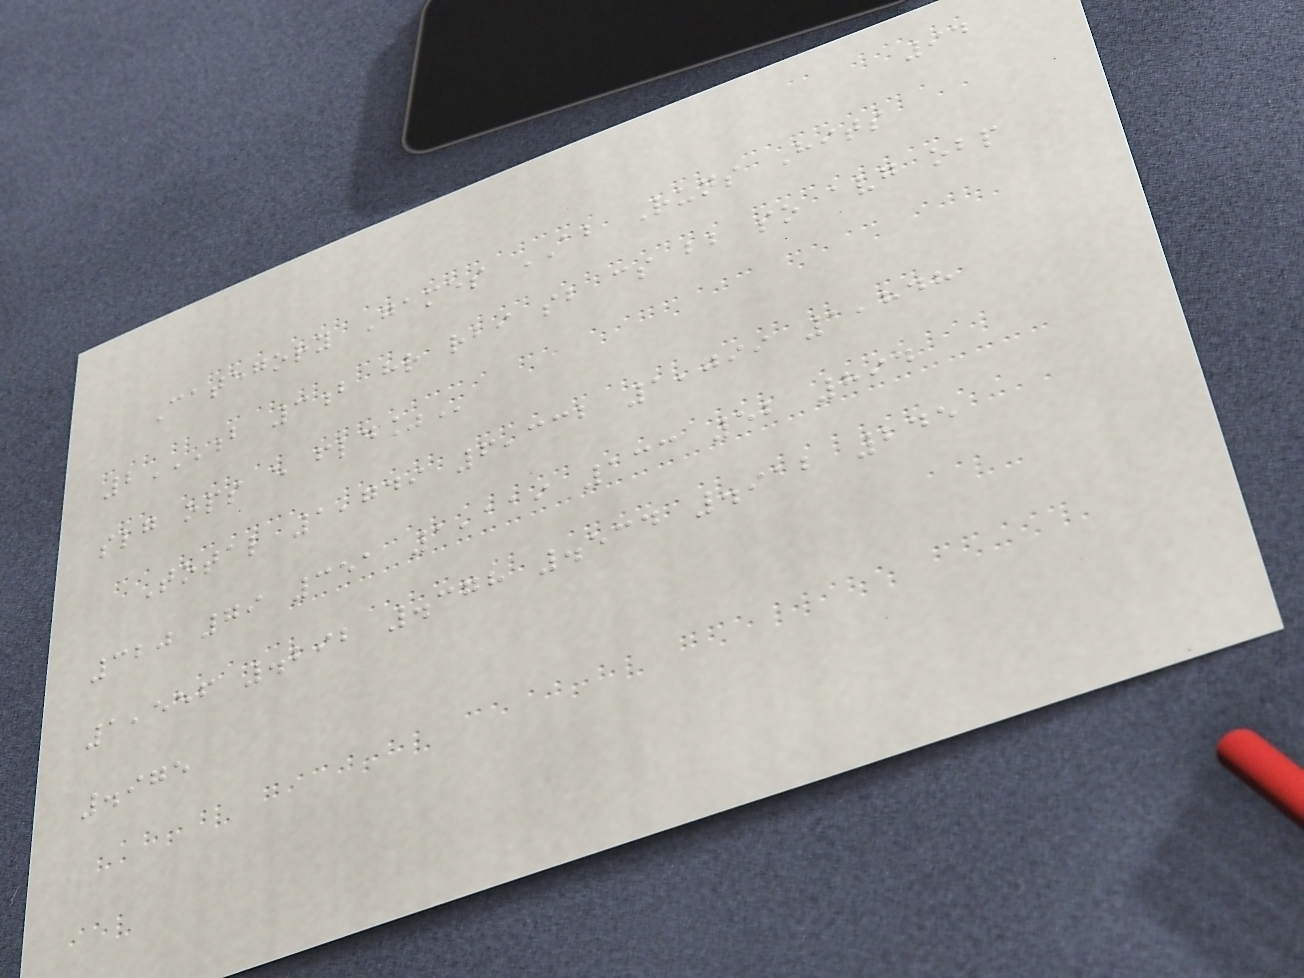94
Category Games AB Runs Hits
2B 3B HR RBI SB CS BB SO AVG OBP
SLG OPS E FLD%
Total 1,749 6,332 1,099 1,848
320 79 351 1,119 133 52 894
1,556 .292 .378 .534 .912 245
.975
